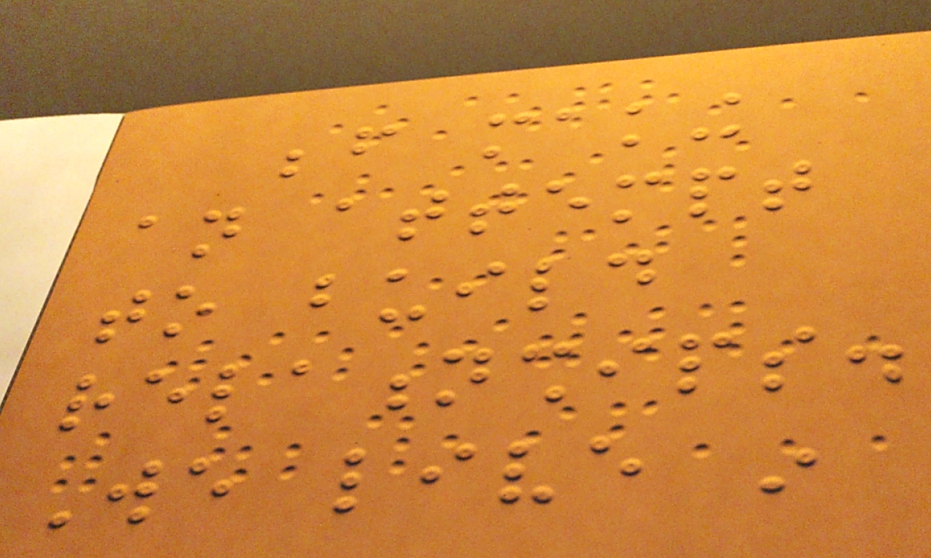before making
an attempt
to build
relationships.
We live in
